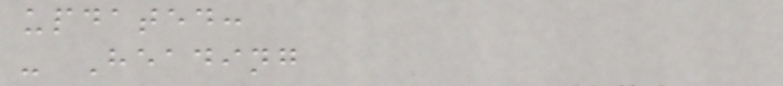updated:
- Heading
